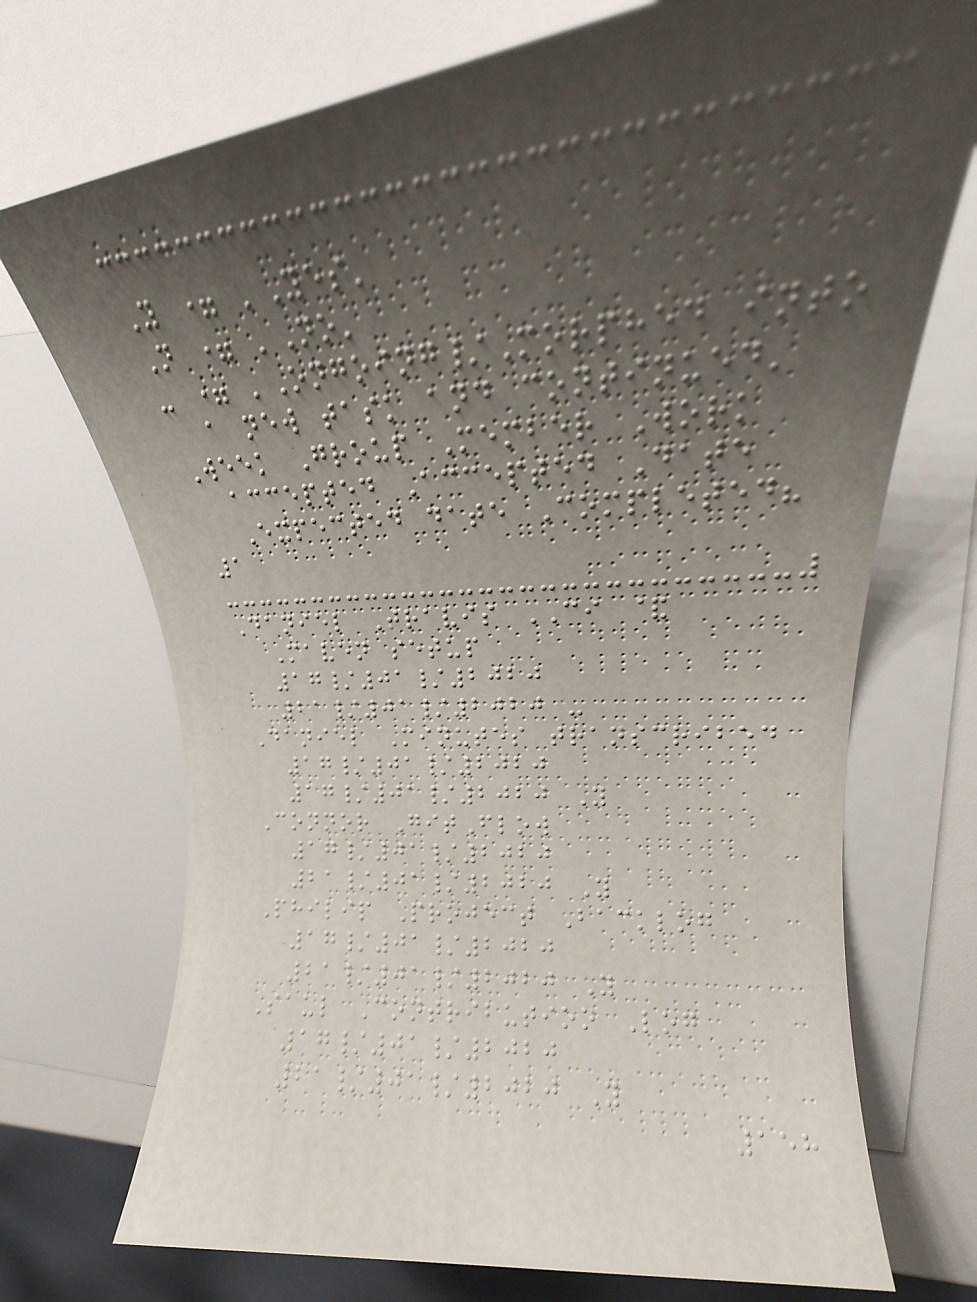Y = 'Yes'
N = 'No'
- = 'Ongoing/Morphed into
a new task and continued'
Week Group Member Work
accepted Accepted Date
Expected date Completed?
1
Daniel Travis CI &
Maven setup
17/01/2020
21/01/2020 -
Daniel Minutes transcribed
17/01/2020
17/01/2020 Y
Connor GitFlow
17/01/2020
21/01/2020 Y
Philip Project Backlog
17/01/2020
21/01/2020 Y
Saul Contribution Log
17/01/2020
21/01/2020 Y
158
